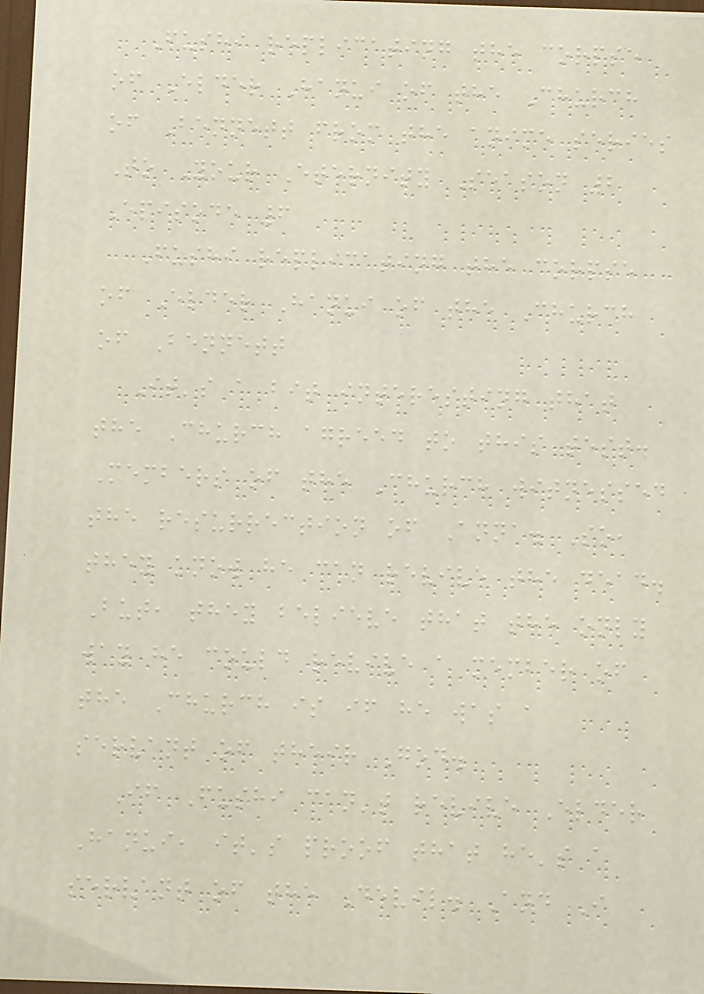Fushi replicating the corpse
of Elder Hanui of the Church
of Bennett from the anime series
To Your Eternity Season 2
Episode 6
Fushi replicating the corpse
of Elder Hanui of the Church
of Bennett
It's a bit interesting that
the Church agreed to this test.
Members of the Church witnessed
the resurrection of Anna. So,
they know he can revive the dead.
But, they believe that the only
way he could revive a member of
the Church is if he was a
servant of their God.
If Fushi can't revive Elder
Hanui, it's proof that he's a
servant of the Devil. And I
